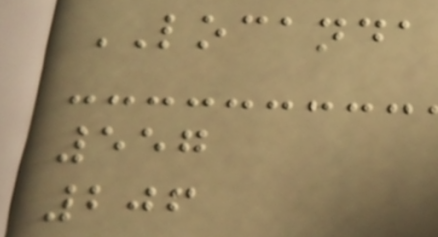LOCANDA
557
206
